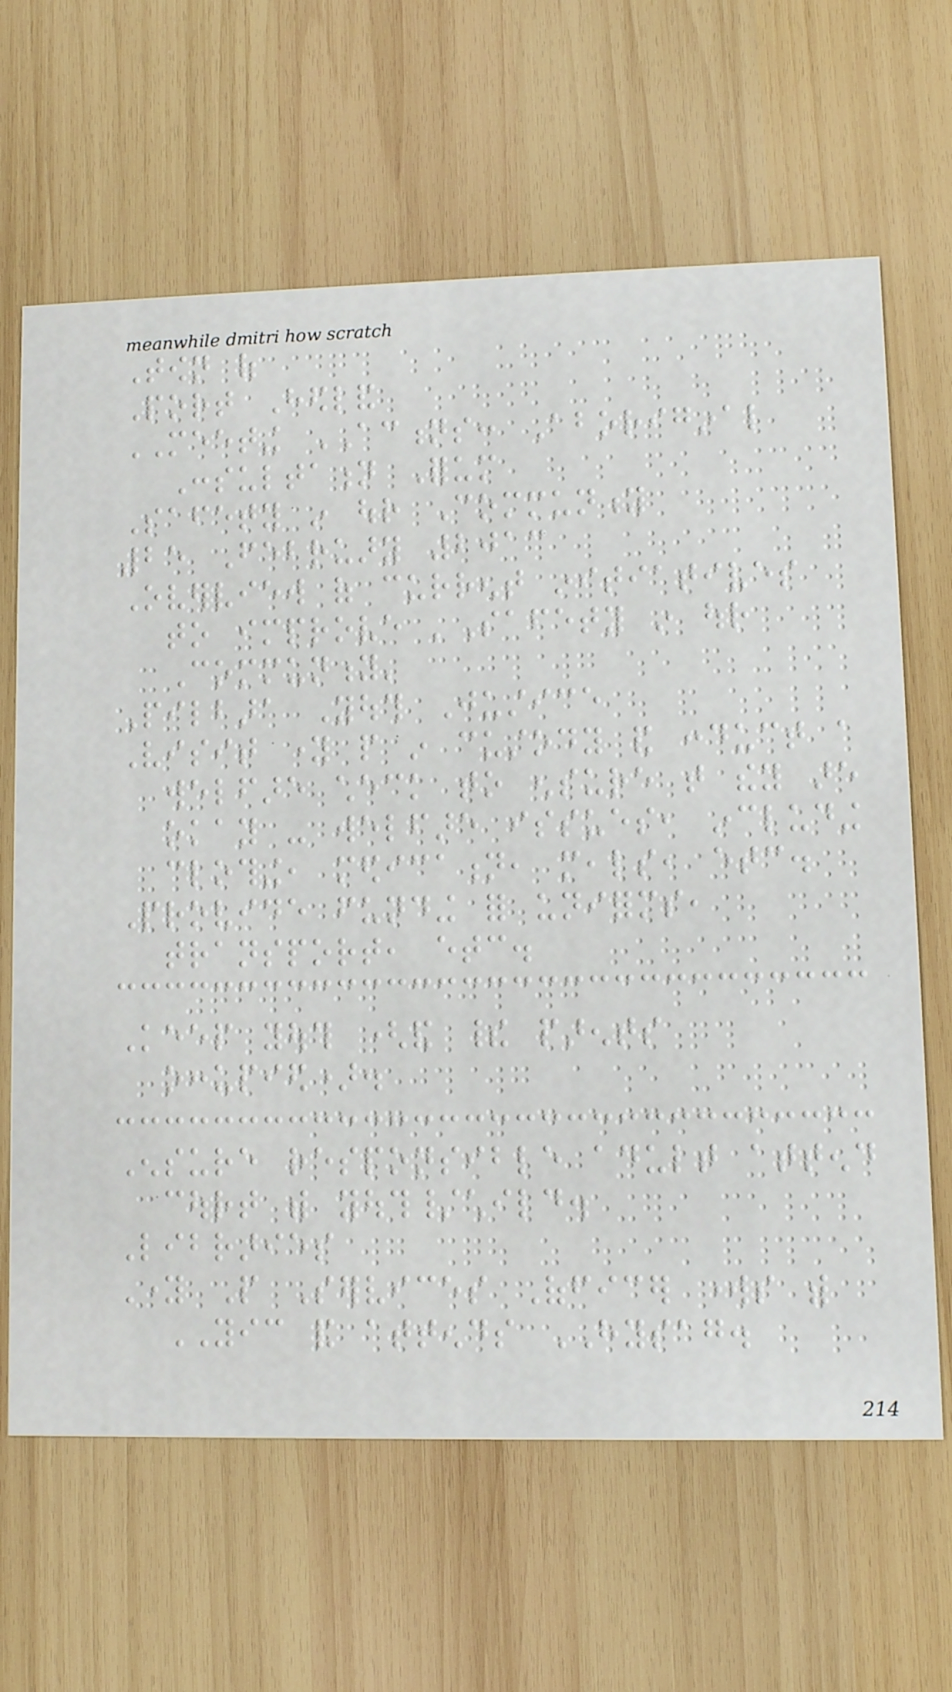Town of
Port Hedland
MEETING ACTIONS: Aboriginal
Consultation Forum
Safety in our Community
25 February 2013
Overview of current initiatives
to improve 'Safety in our
Community'
Pilbara Youth Justice
Visit young people in custody and conduct a
welfare check to ensure that they are
okay - welfare issues, including
clothing, medication, meals, etc.
Provide funding for uniforms,
transport, etc.
Keep youth (and their parents
occupied).
Ensure responsible adult attend
court with youth/child.
Libraries
Young People Services Officer works with
YIC and attends HYSAG.
